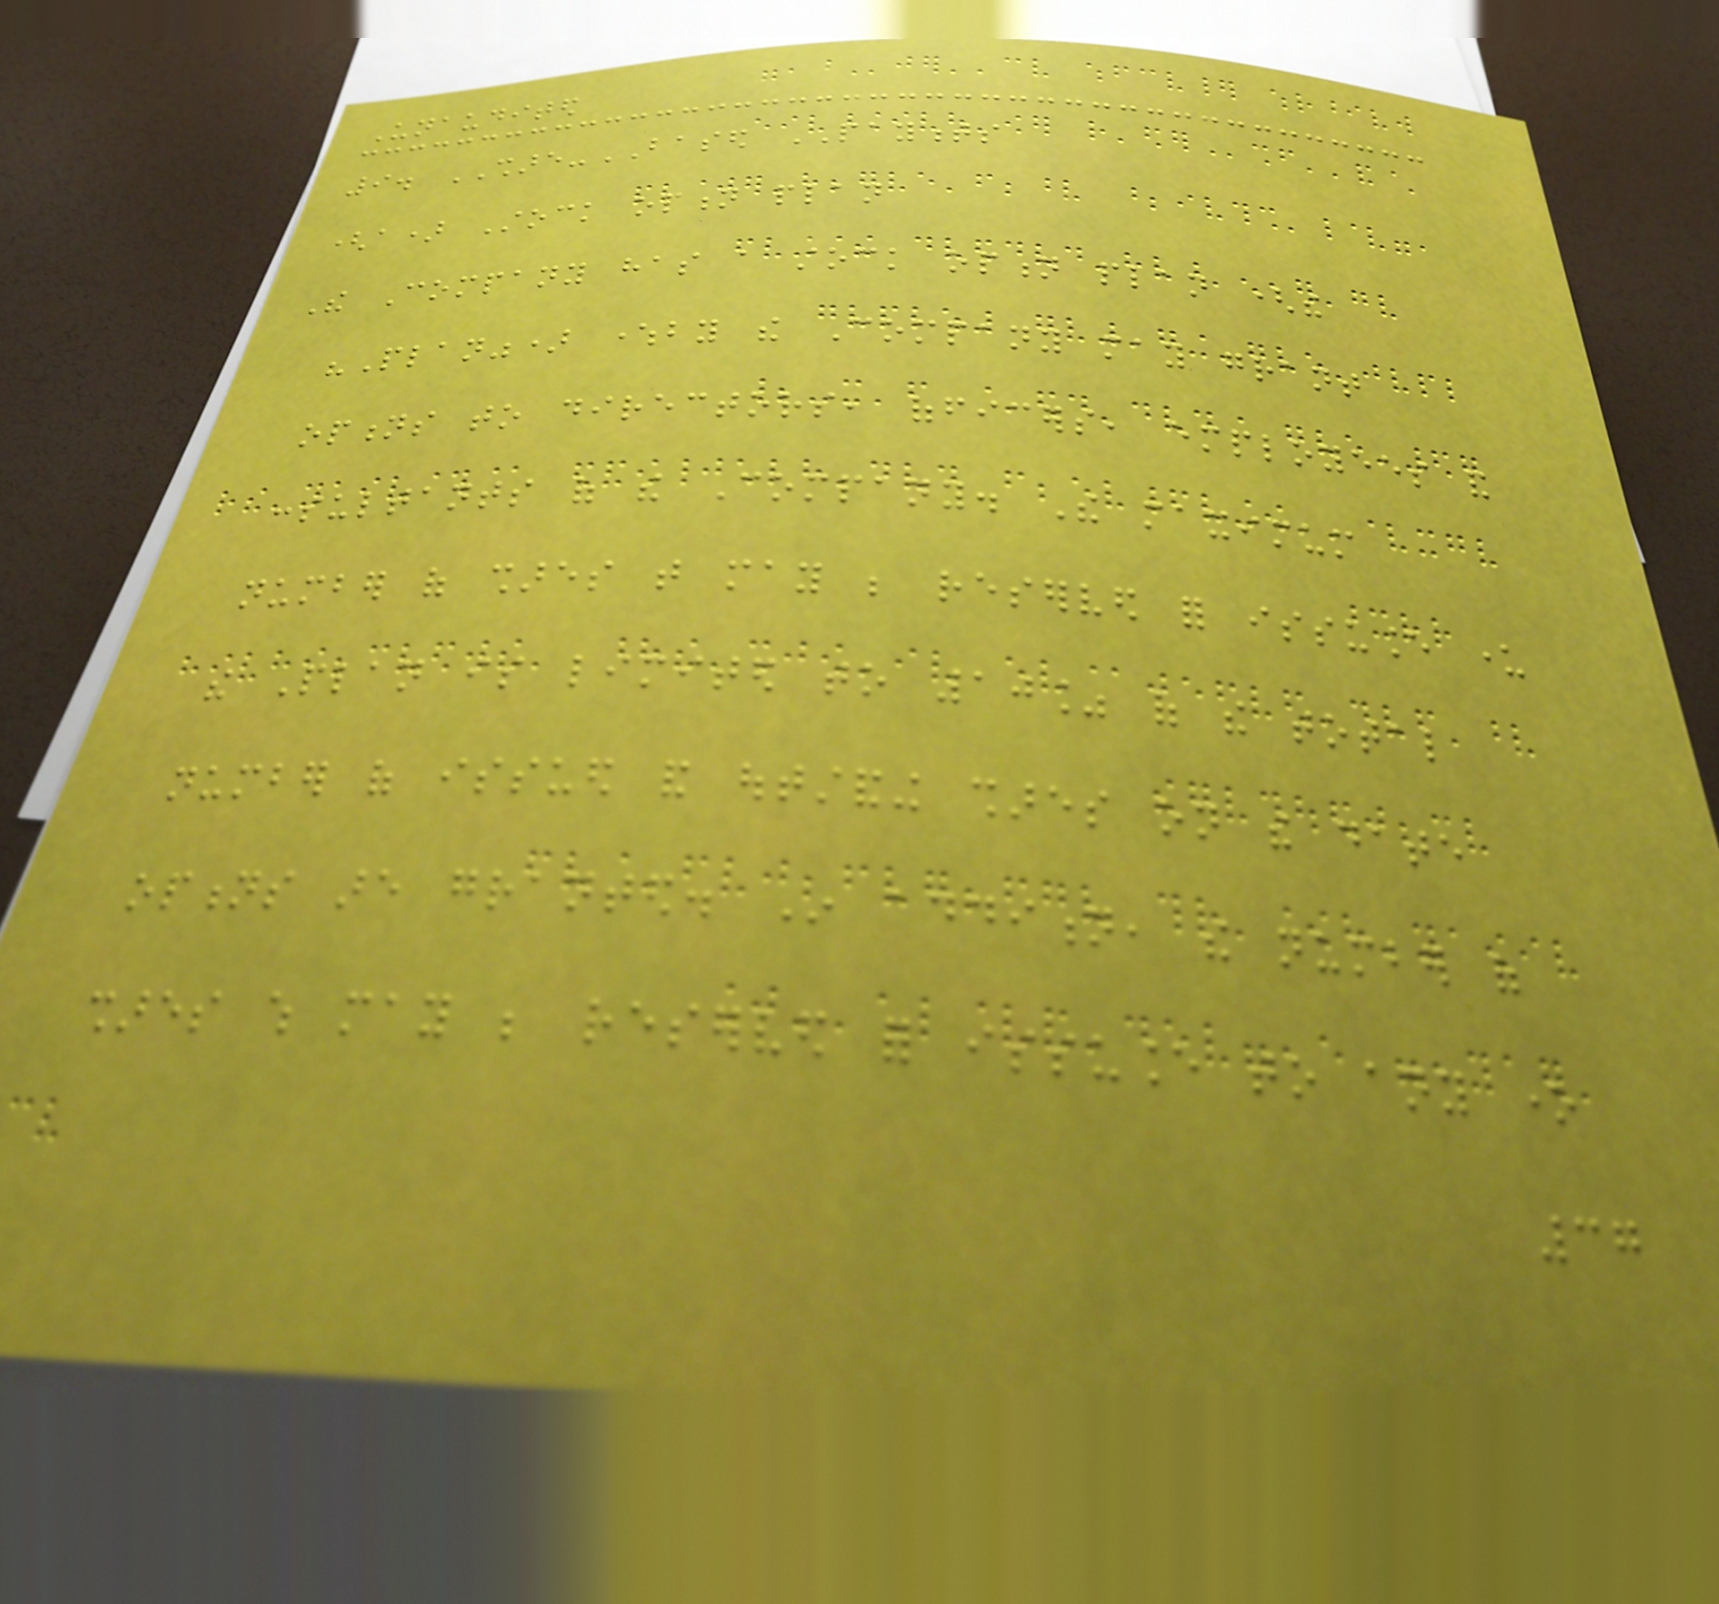Unaudited
9. SHARE-BASED PAYMENTS
(a) Stock option plan
The Company has a stock option plan (the
"Plan") whereby the Company may grant
options to directors, officers, employees and
consultants of the Company. The maximum
number of shares that may be reserved for issuance under
the Plan is limited to 10% of the total
number of issued and outstanding shares on the date
options are granted. In addition, the number of
shares which may be reserved for issuance to any one
37
